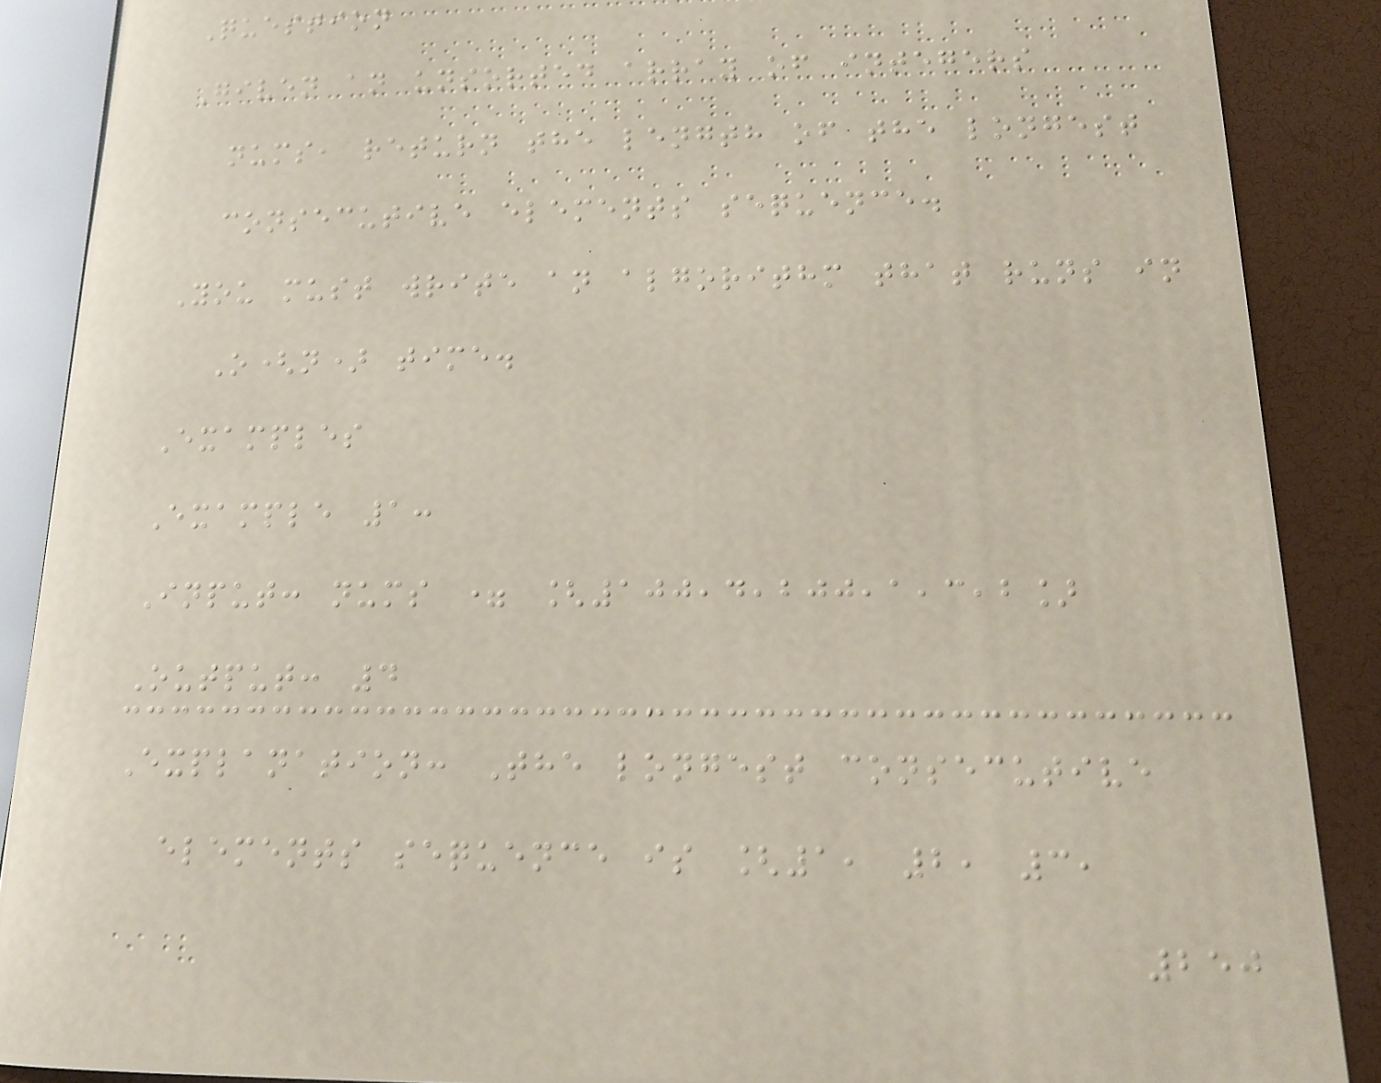Question
Given an unsorted array of integers
nums, return the length of the longest
consecutive elements sequence.
You must write an algorithm that runs in
O(n) time.
Examples
Example 1:
Input: nums = [100,4,200,1,3,2]
Output: 4
Explanation: The longest consecutive
elements sequence is [1, 2, 3,
250
